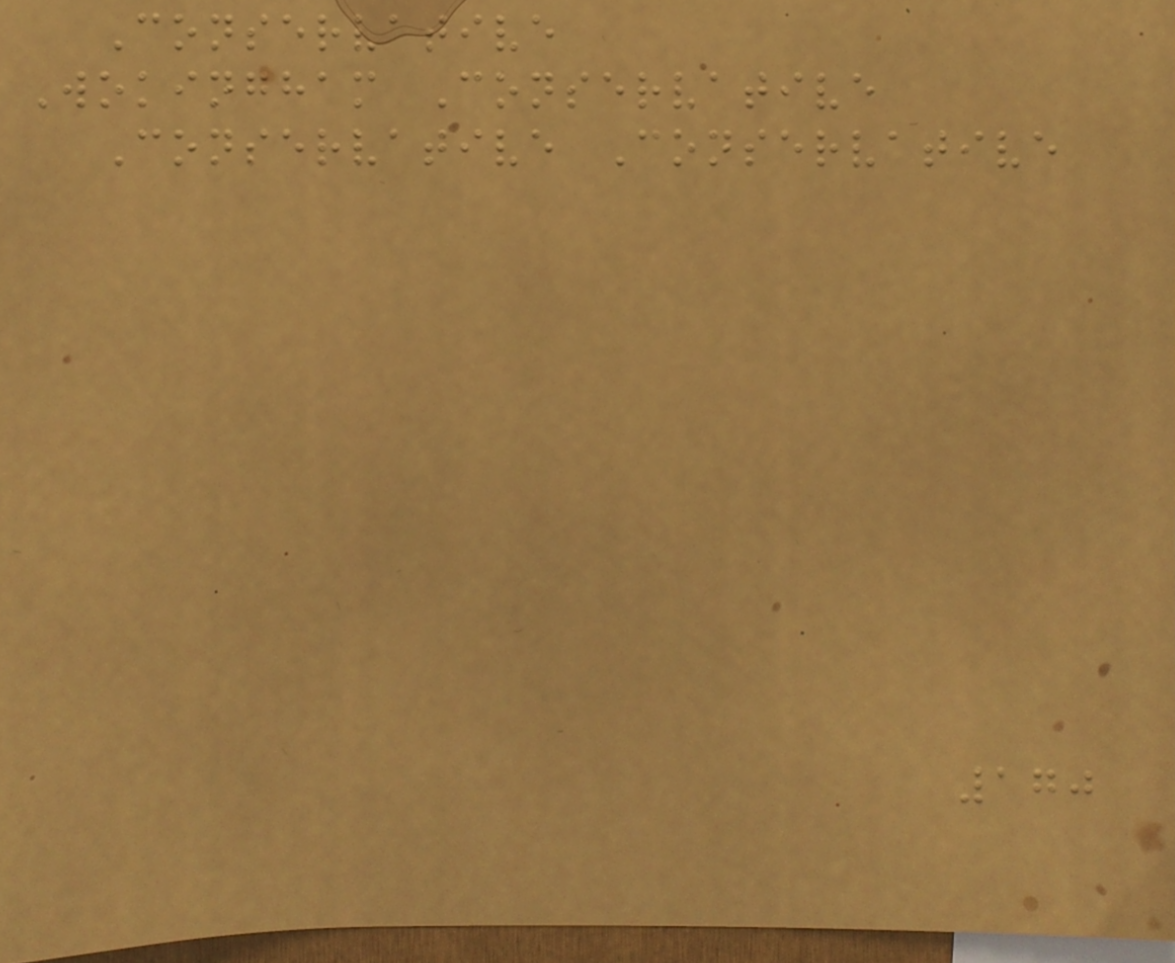Conservative
Wokingham Conservative
Conservative Conservative
170
